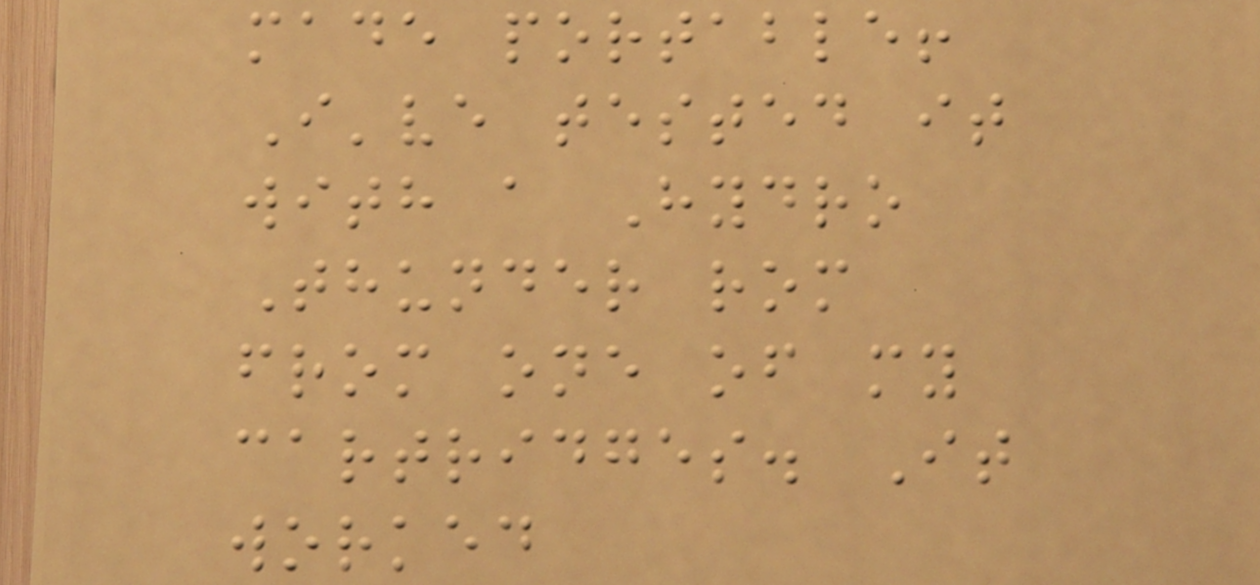made portable!
I've tested it
with a Hydro
Thunder rom
from one of my
cartridges. It
worked
